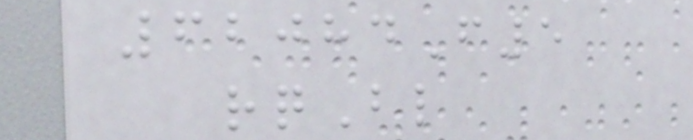62084F5
rqBl
